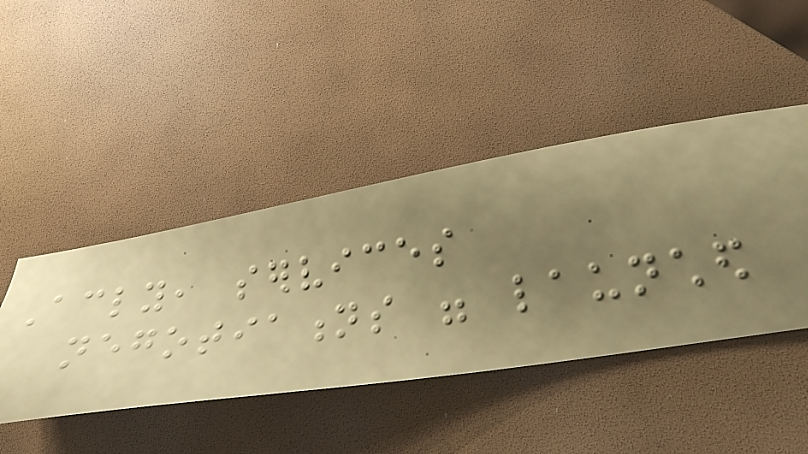Accordingly, services
negotiations were launched
